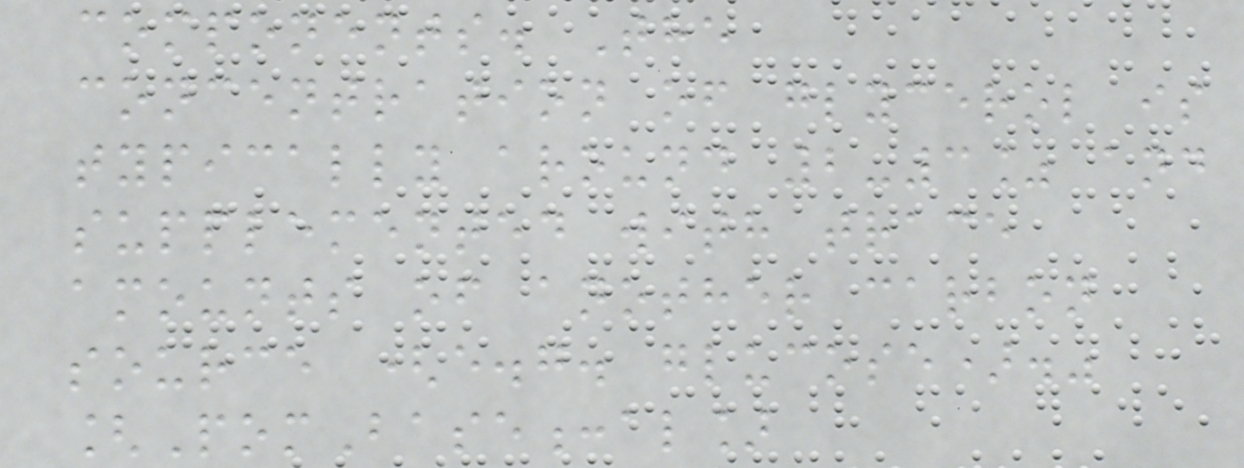components. The
concentration of glycerol is
typically around 2-3% and
supplemented with trace
amounts of another carbon
source (e.g. glucose)."
[PomBase:al]
